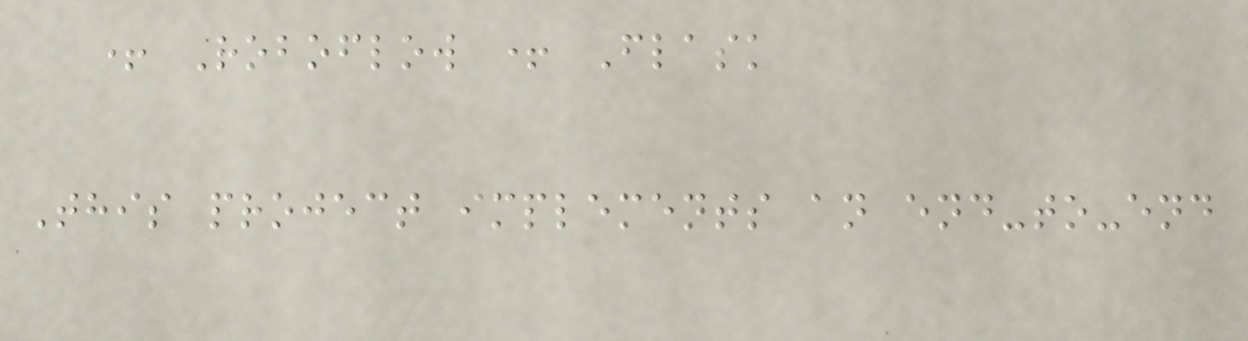+ Roboflow + Flask
This project implements an end-to-end
